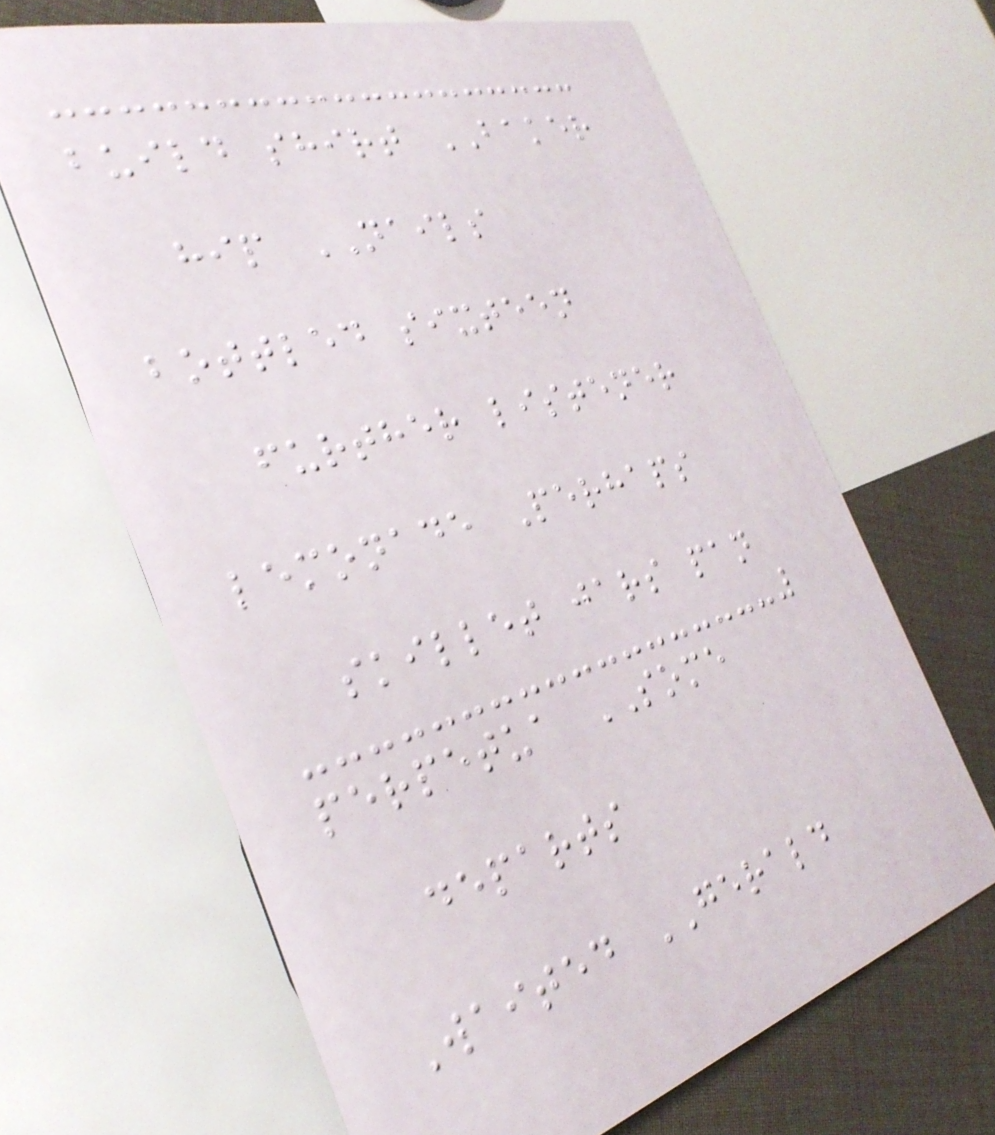build shirt BAKER
hip NAILS
bottled sixteen
further listener
lemonade Perhaps
skillet jars pan
perpetua SOME
departs
Waited GERALD
